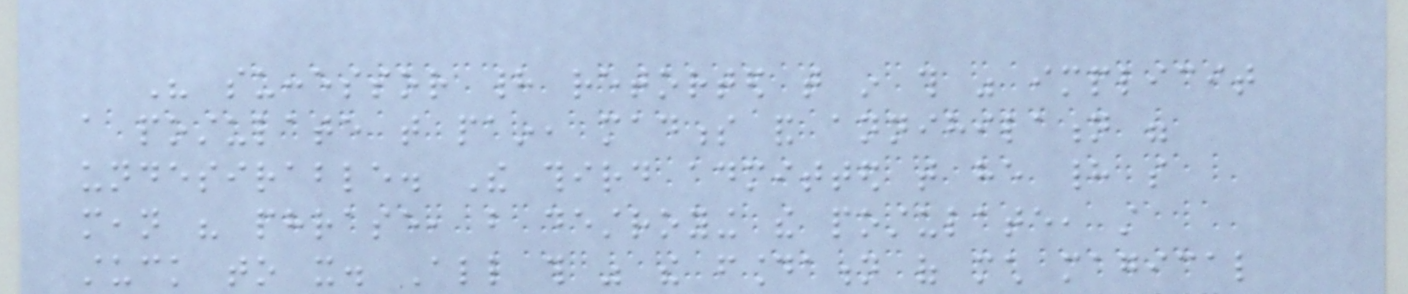His successor had retorted that in this was implicit
a postulate that pain, madness and annihilation were
undesirable. The third admitted that he had so
mean his phrase, but destroying the postulate, still
stuck to it. All this was the foundation of much magical
